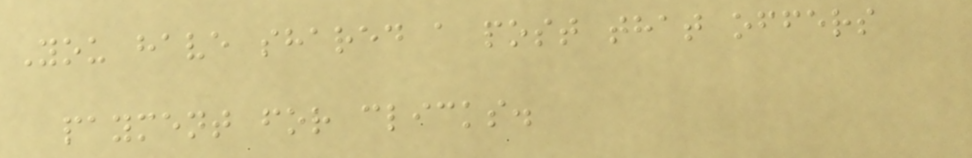You have shared a post that offers
payment for clicks.
